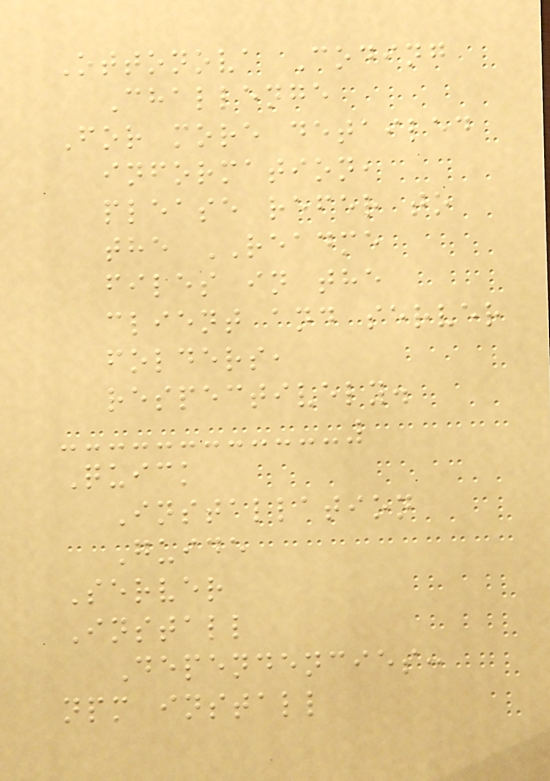Ottonova Coding
Challenge
For more detailed
information,
please refer to
the README
files in the
client and server
folders,
respectively.
Quick
Installation
Guide
Server
Install
Dependencies:
npm install
